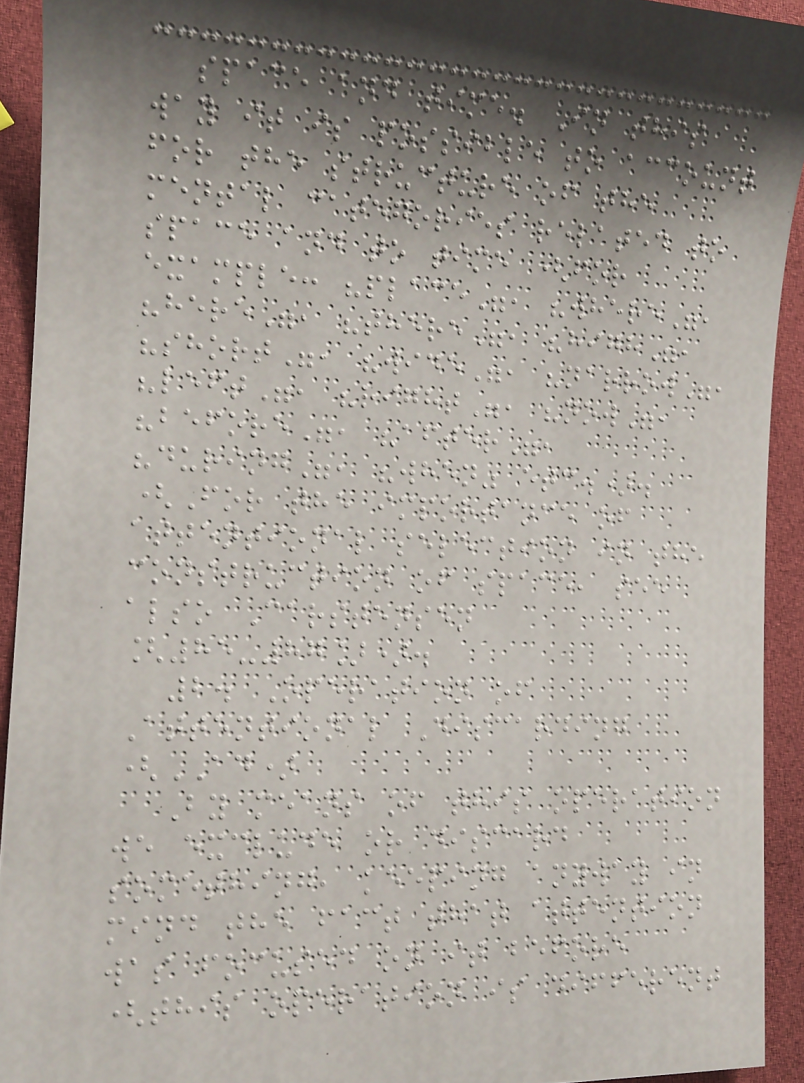space and time. In this
way it is possible to account
for the structure of the
mental categories related to
space and to time (for
example: "place", "where",
"here", "there", "high",
"short", "wide", "narrow",
"left", "right", "now",
"before", "after",
"during", "when" etc.).
(For the importance of
attentional selection in the
construction of space, see
also Carstensen
[85-87]).
2. Operation of
Attentional Discarding
(AD)
By means of this operation
we exclude or discard
something, keeping anyway in
mind the fact that attention
was focused on it before
(this operation is different
